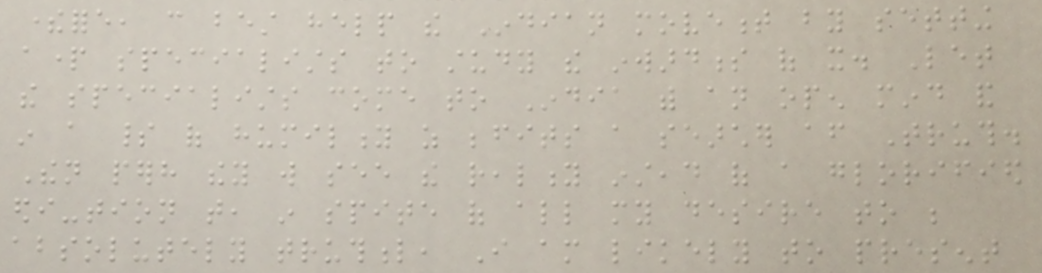therefore, can best help the Indian movement by setting
apart specialists to study the inwardness of it. Let
the specialists come to India with an open mind and
in a spirit of humility as befits a searcher after Truth.
Then perhaps they will see the reality instead of a glorified
edi-tion that, in spite of all my desire to be
absolutely truthful, I am likely to present
